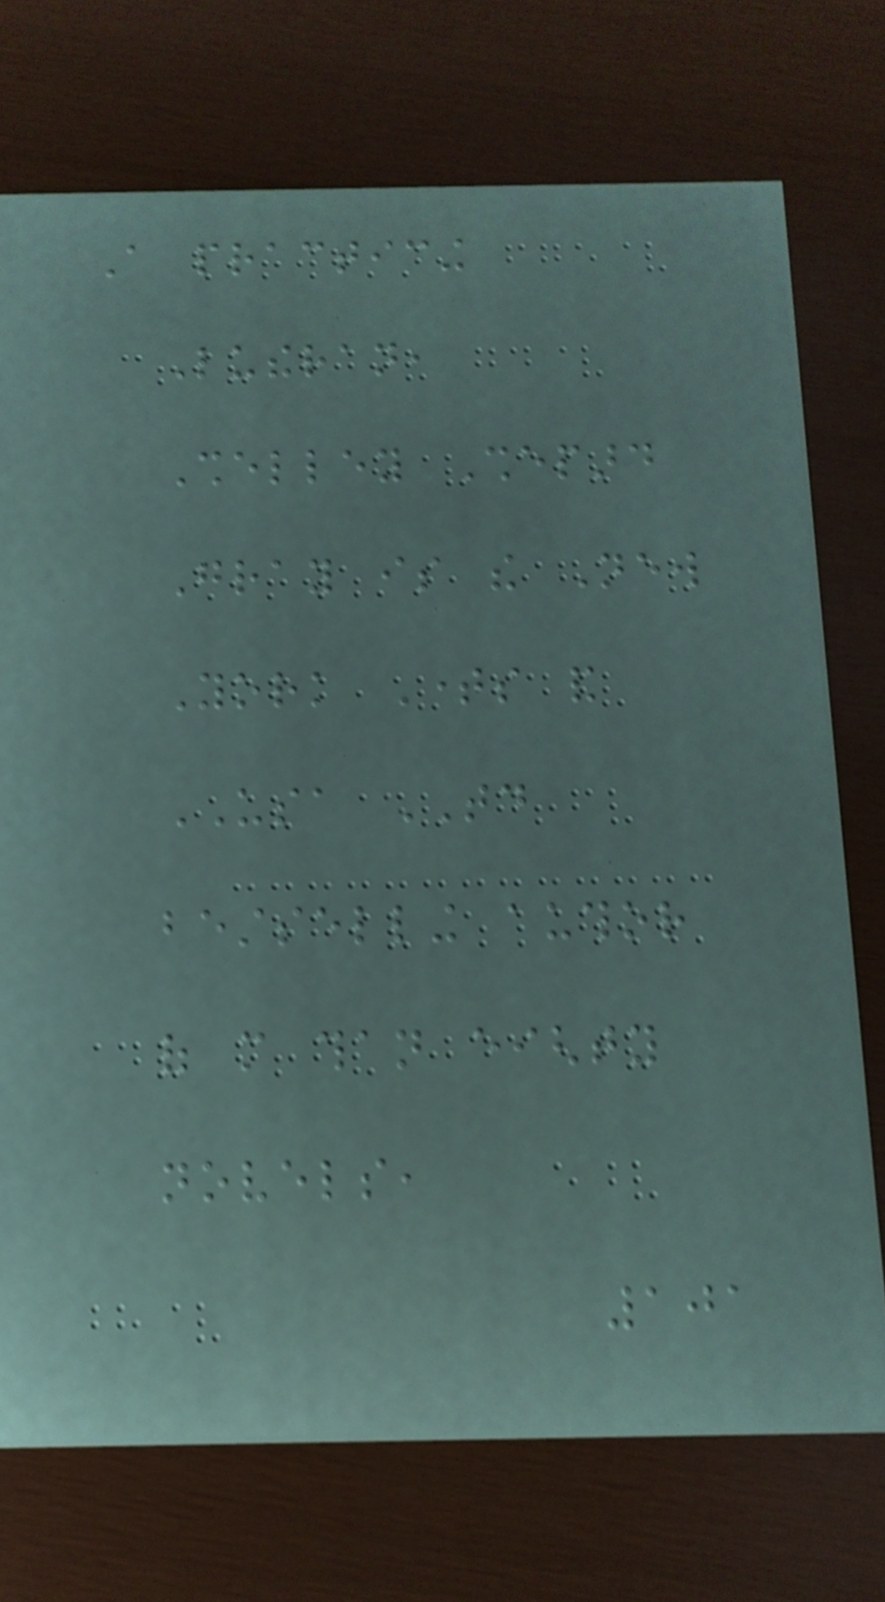A practicing
Lutheran,
Shelley Shepard
Gray is the New
York Times and
USA TODAY
bestselling author
of more than eighty
novels,
101
